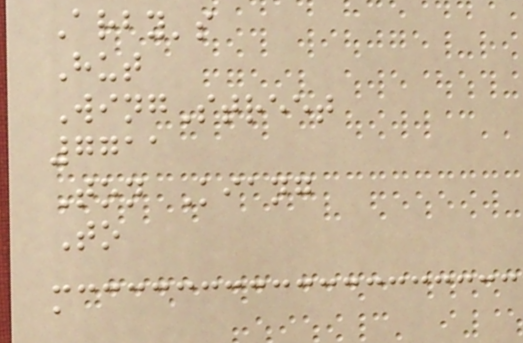Arby's
Hut
WingStreet
7711
Ton Kiang
To
a
